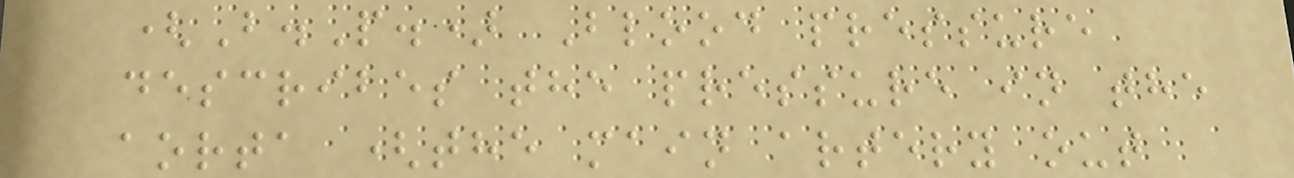(B.P.) Blood pressure
describes the pressure in the
aorta (the main artery out
